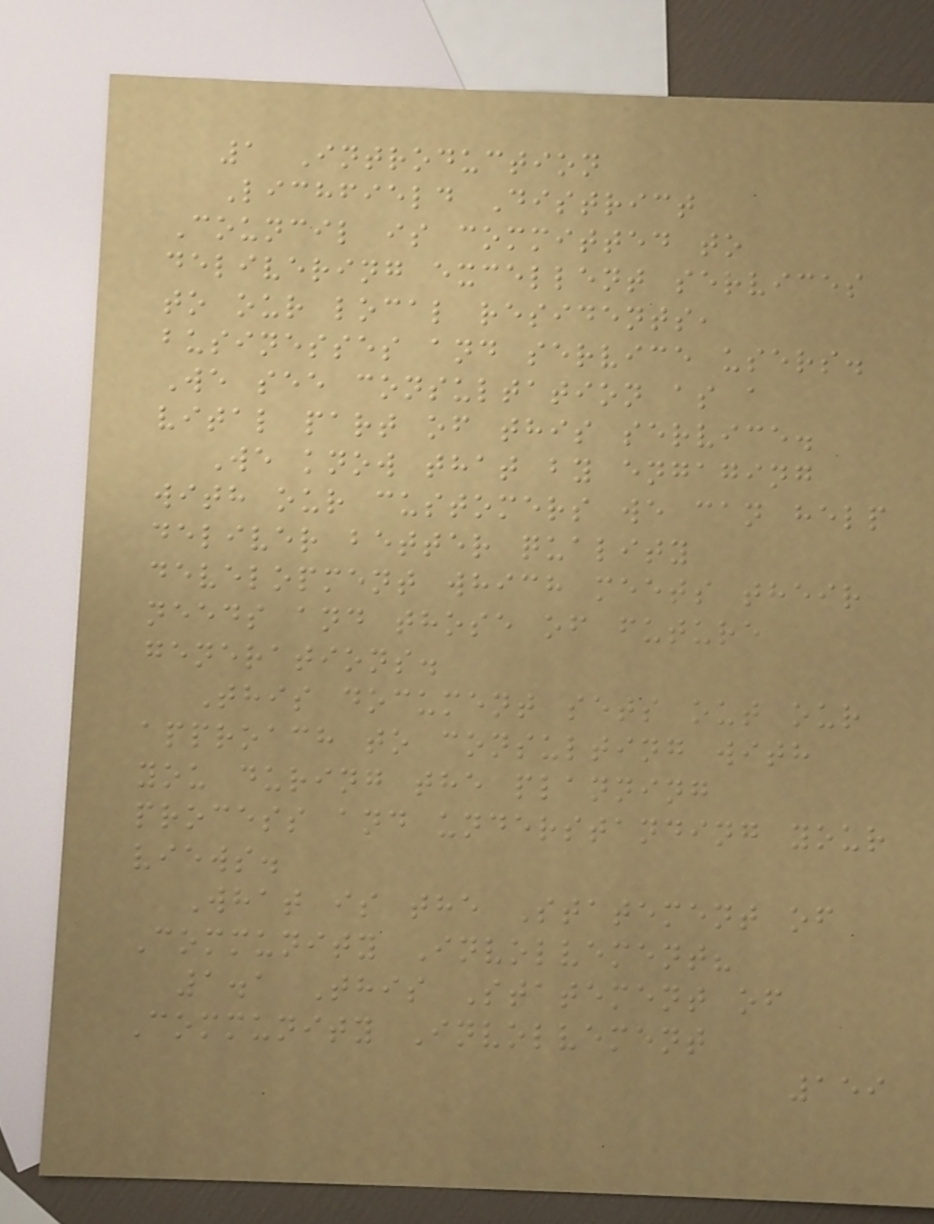1 Introduction
Lichfield District
Council is committed to
delivering excellent services
to our local residents,
businesses and service users.
We see consultation as a
vital part of this service.
We know that by engaging
with our customers we can help
deliver better quality
development which meets their
needs and those of future
generations.
This document sets out our
approach to consulting with
you during the planning
process and understanding your
views.
What is the Statement of
Community Involvement?
1.1 This Statement of
Community Involvement
159
